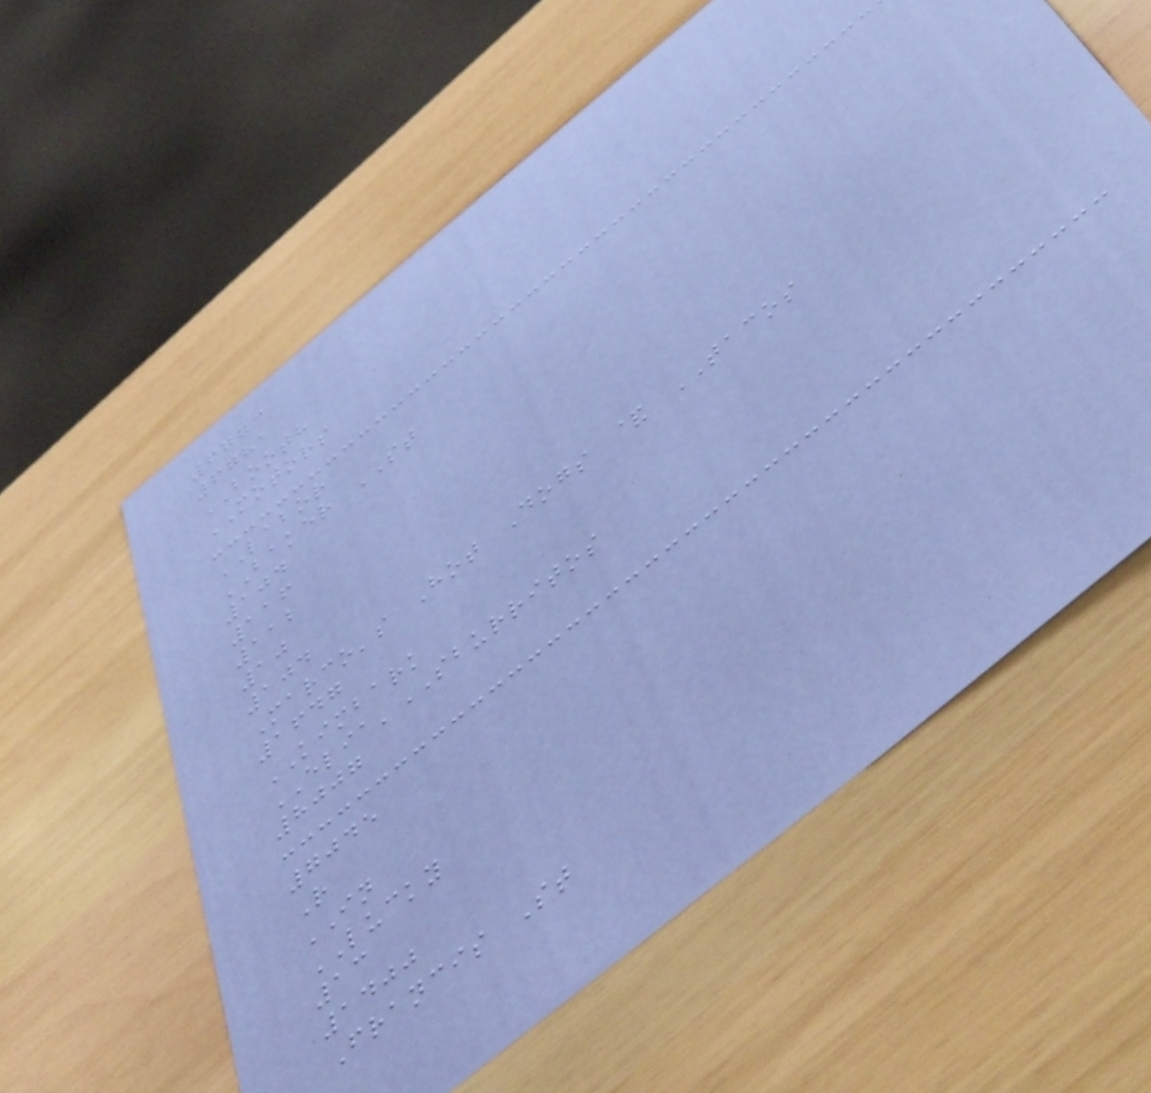6773
6781
BOOTH
MOTORS
LABOR
BAKER ST
104
116
112
10
104
Marco's Hot Dogs & TACOS
1647
KIMBARK
ELIA'SBURRITOS
8007
7045
R
IN
LUCKY
13
1400
Francis St
